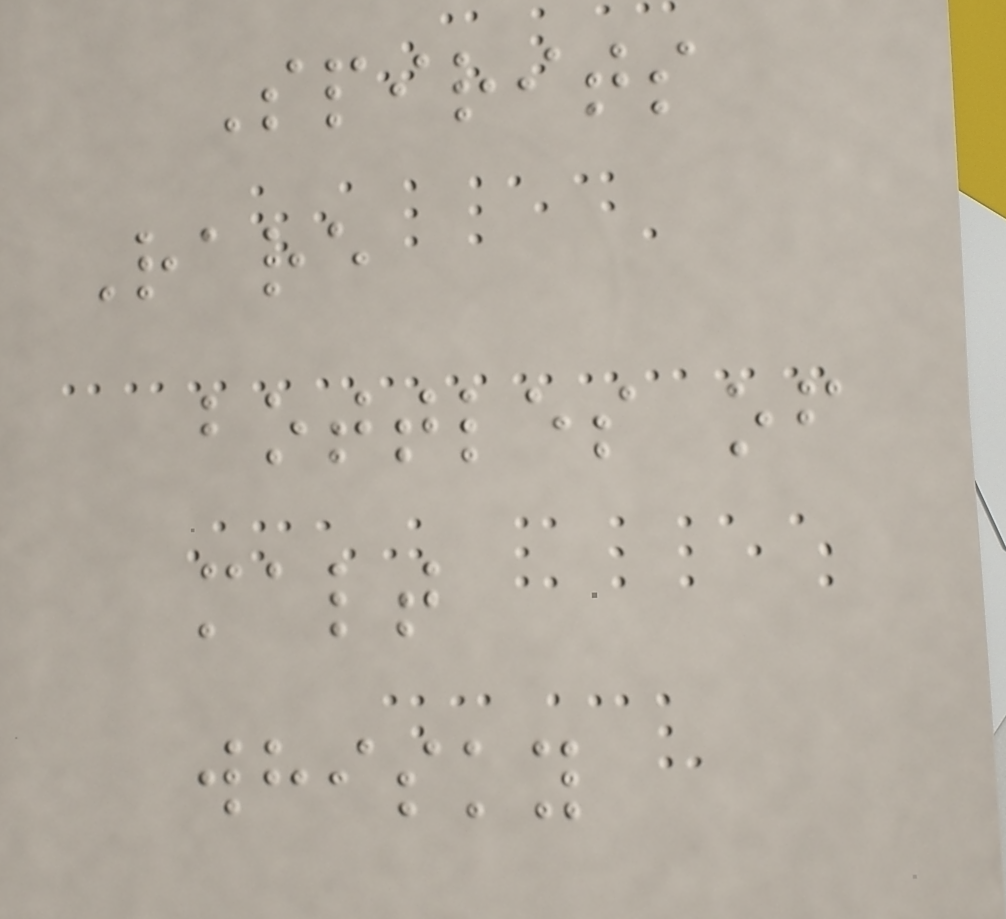Spirits
Rare
bottles of
malt
whisky
